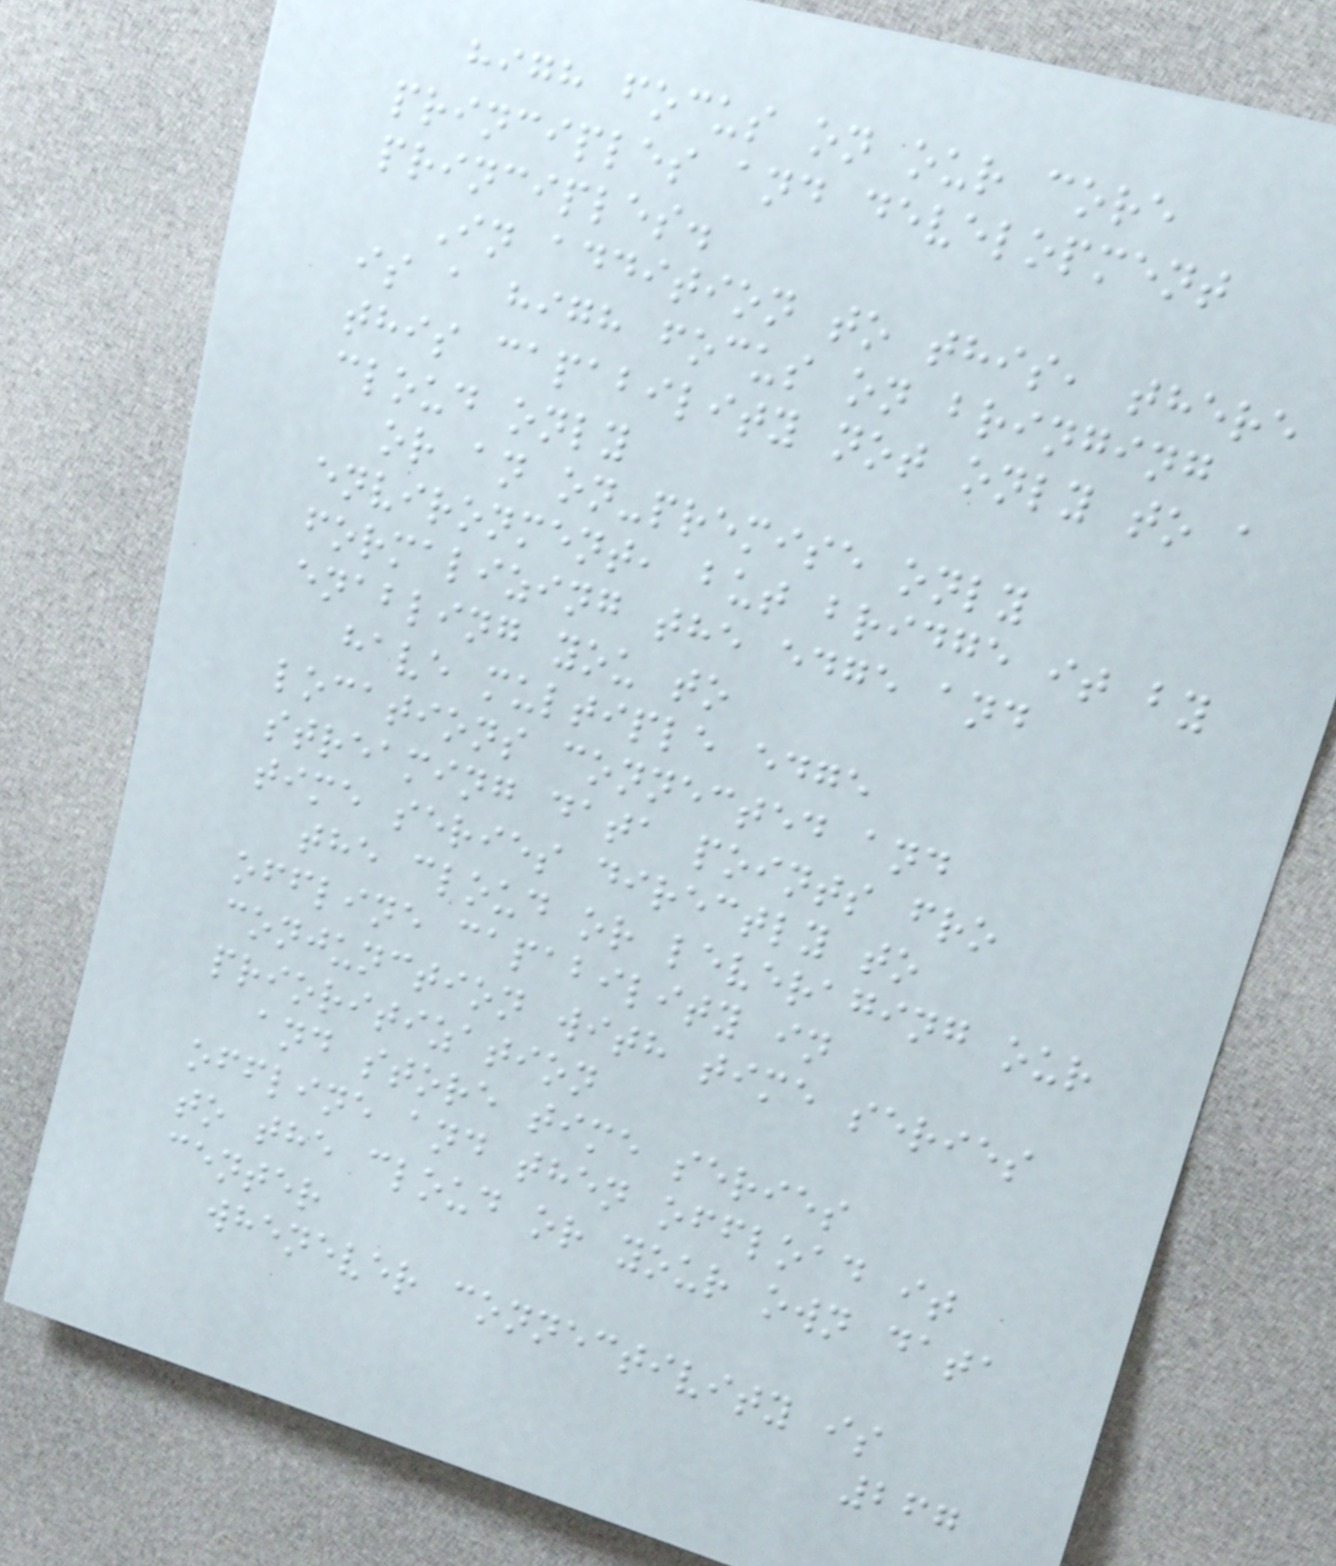high focus on our core
principles and development
principles.
In addition to this, there
is a high focus on bringing
this capability not only to a
cloud only
or an on-premise only
environment, but bridge it by
formalizing the edge and
enabling you to
have multiple edge
locations connected and
streaming data points fro
time series directly to
the cloud or leveraging our
offline capability in
conjunction with time series
prioritization
and store time series
offline and then offload it
to the cloud or your own data
center
whenever connectivity is
267
